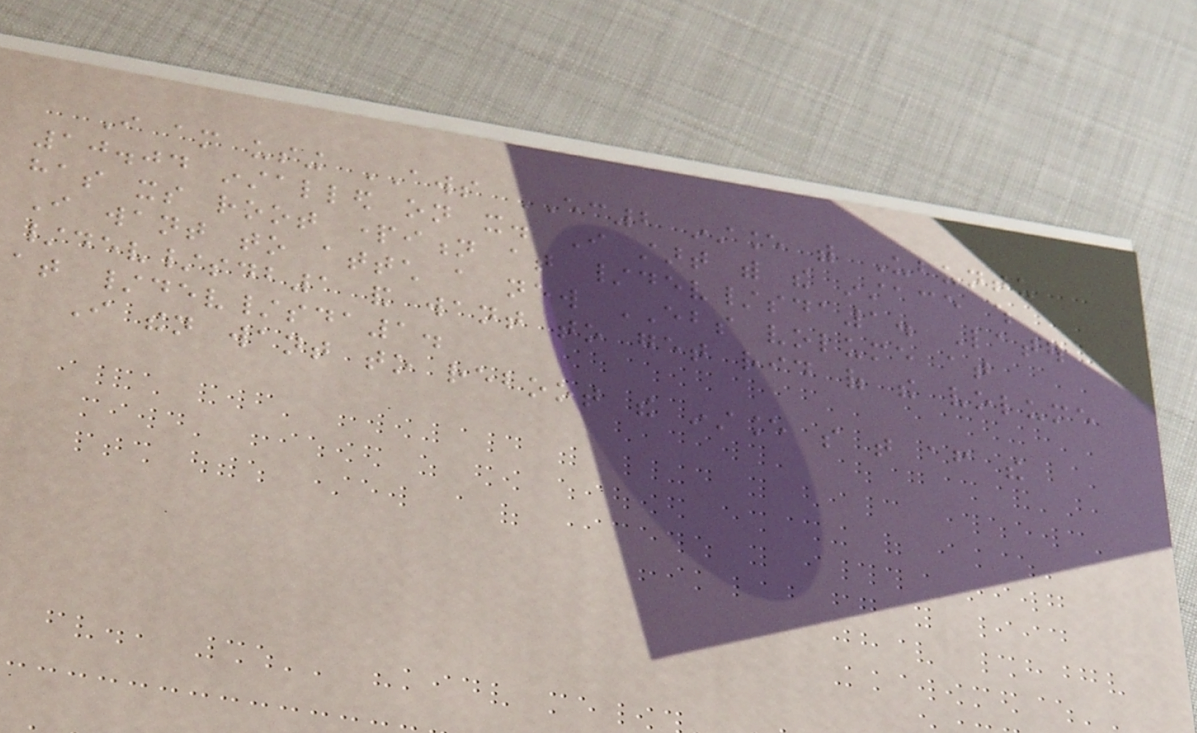I am using AWS EC2 instance with Ubuntu
10.04 installed on it. I start with the instace which
has its root partition at /dev/sda1. Later
I want to attch a new EBS volume at
/dev/sdb1 and want to get rid of the volume
at /dev/sda1.
I then want to reboot the instance so that after the
